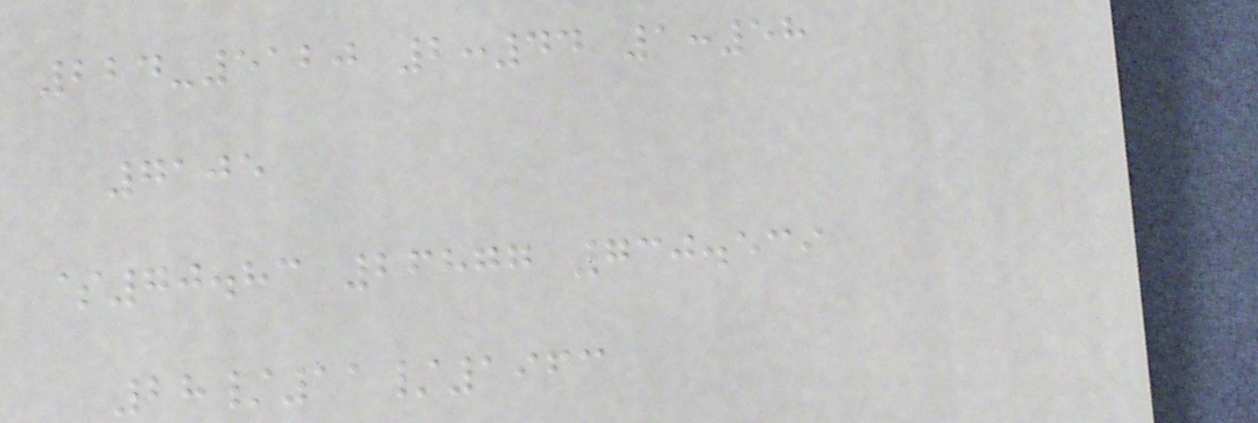224-5120 2:44 1:58
7105
$70.83 26877 730.539
28/11/1963
